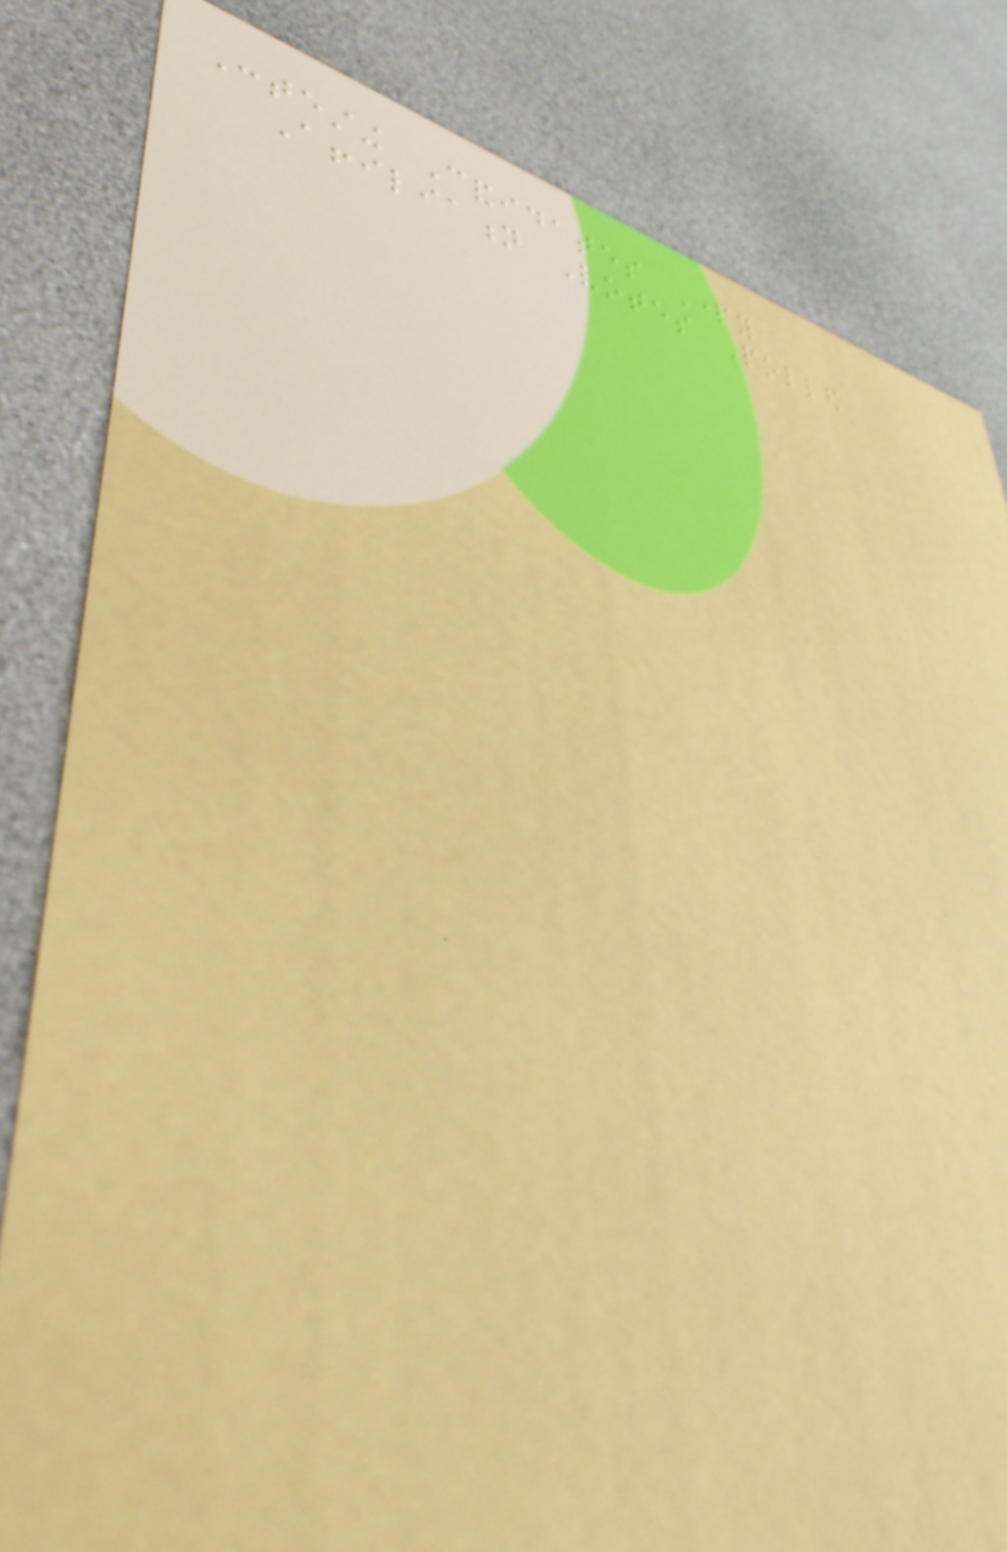Contesting Candidates Party
Affiliation Votes Polled
